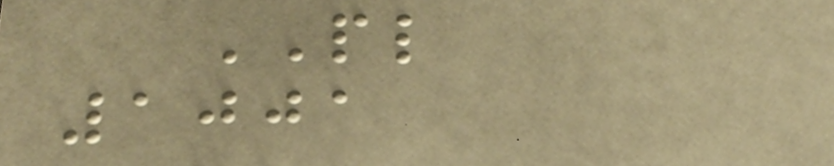PL
1001
